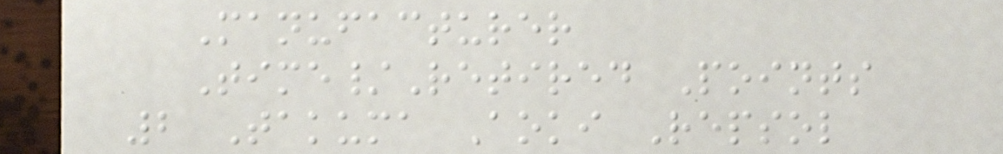Manufacturer
Time/Retired Points
2 Takuma Aoki Repsol
